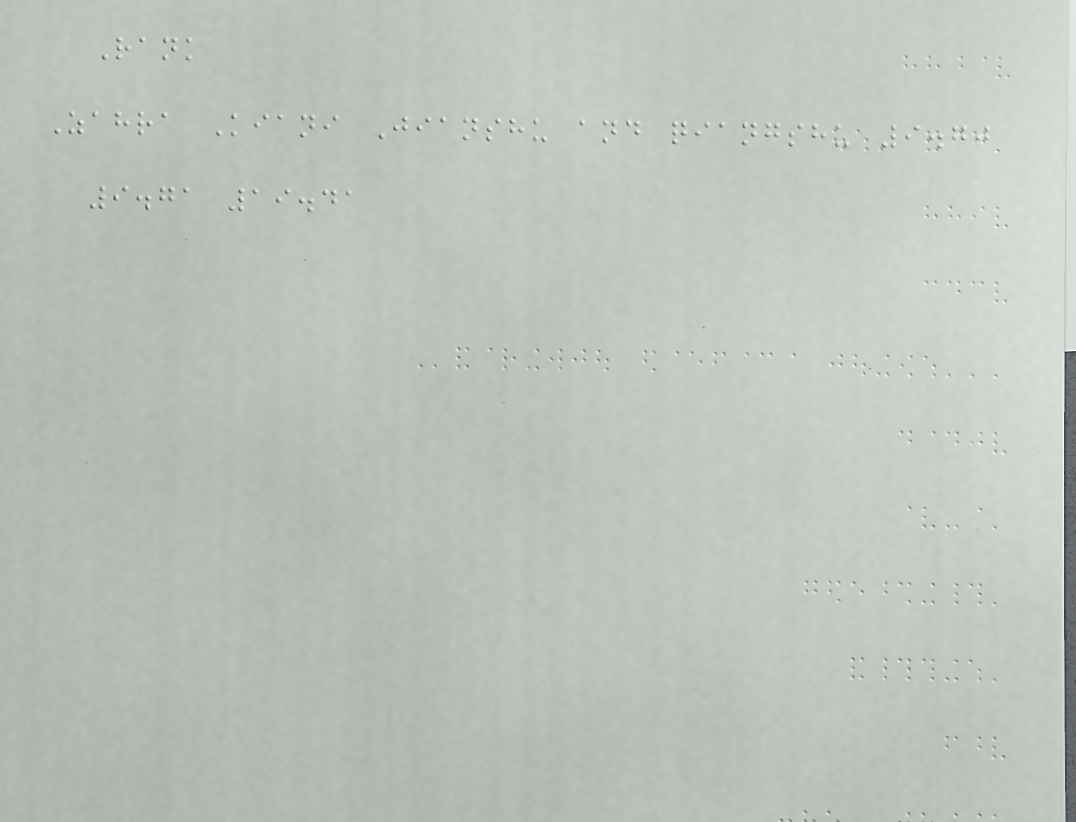Rank
Zahra Kiani Jianshu and qiangshu 9.70
9.71 19.41
